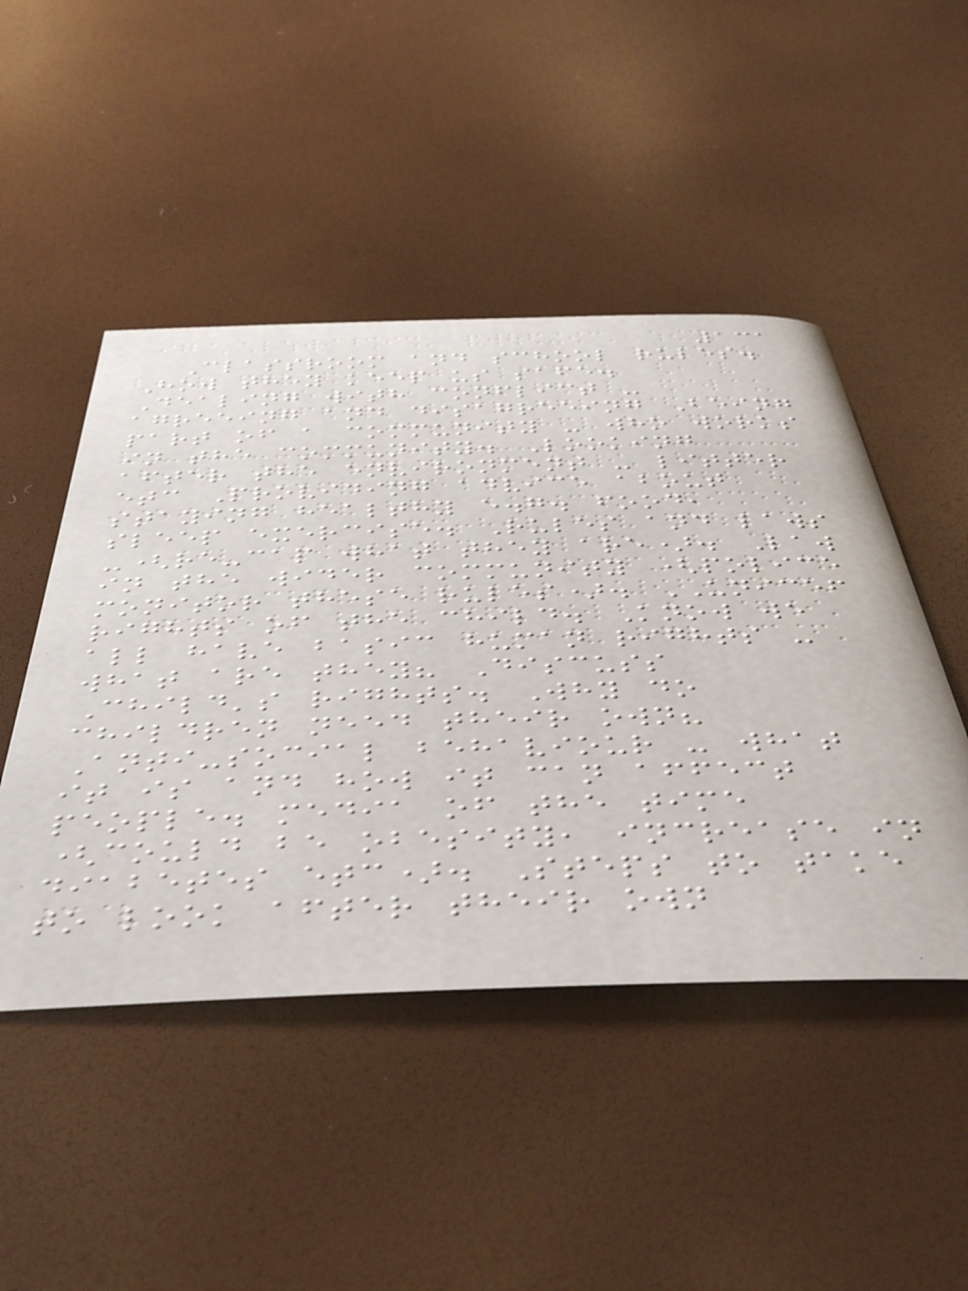131
Classroom and school rules.
How they keep us safe.
Dealing with conflict -
agreeing and disagreeing Being
part of a community - who works
in the community. Looking
after the environment - litter
etc Providing advice about
staying healthy e.g. food,
sleep exercise. Rules and laws
-(re-cap what they are). Law
in the wider community (police
monitor these rules). UNICEF
rights of the child. Know we
all have basic human rights -
what are they? Discuss
Child's rights. Why do
children need their own?
Anti-social behaviour - what
it is and how it can affect
people. media of the time
(could be obesity, increase in
diabetes etc). Steps to take
to look after their own
